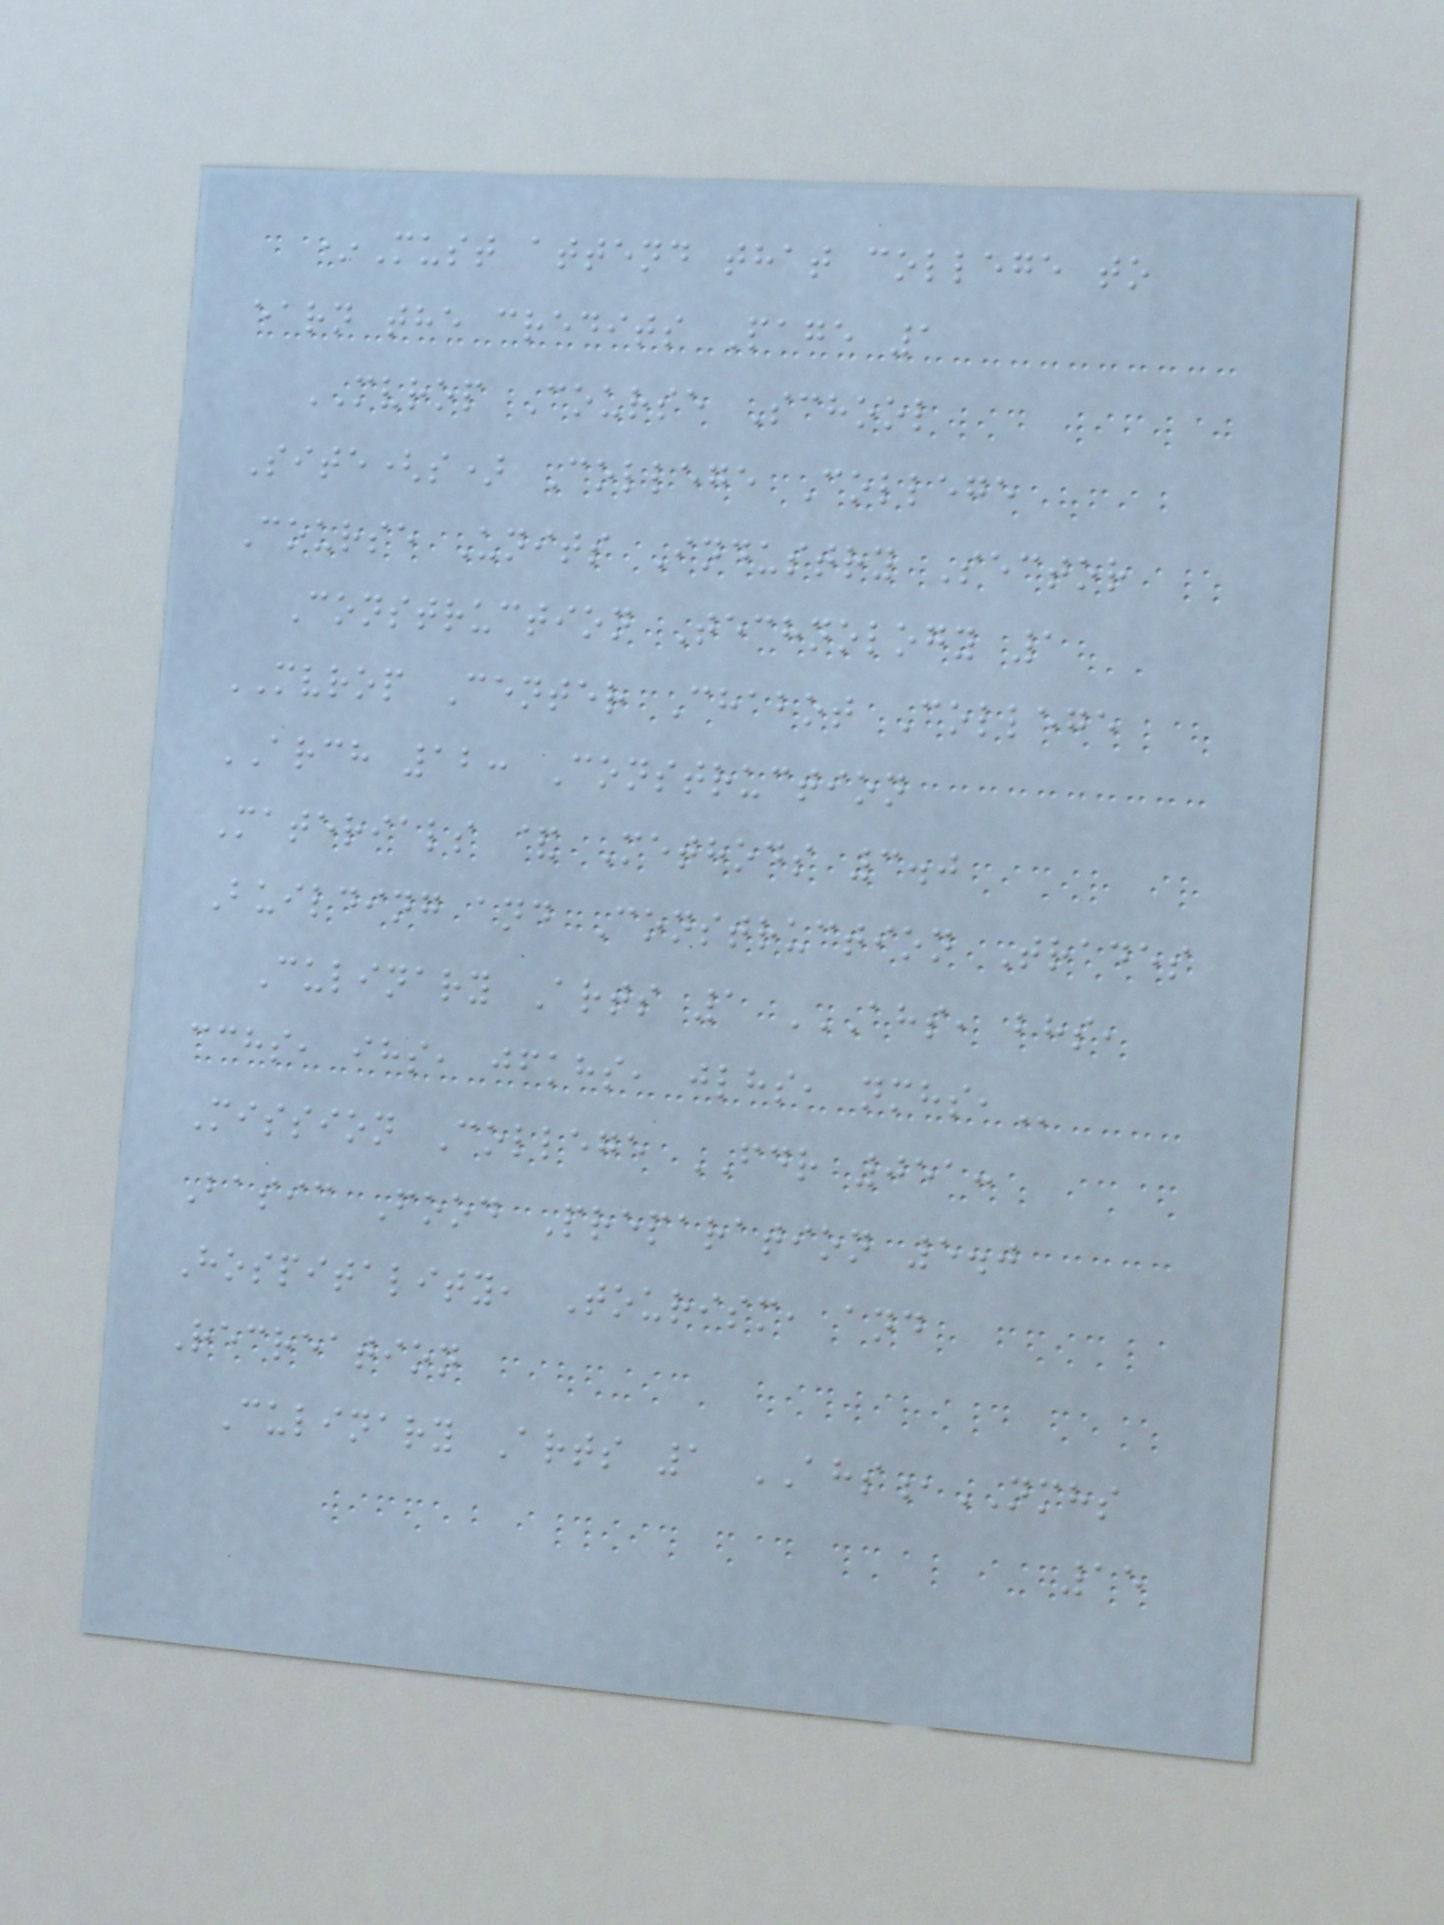*Must attend that college to
earn the credits Page 1
MVROP Course School
Site(s) College College
Course Units Industry Sector
Construction Technology 1
MVROP Center Chabot College
ARCH 12: Construction
Materials & Methods 3.0
Building and Construction Trades
Culinary Arts 1 AHS, BHS,
CCHS, IHS, JFKHS, JLHS, NMHS,
Mission College FDR 051:
Basic Food Preparation 5.0
Hospitality, Tourism, and
Recreation
Culinary Arts 1 AHS,NMHS
15
